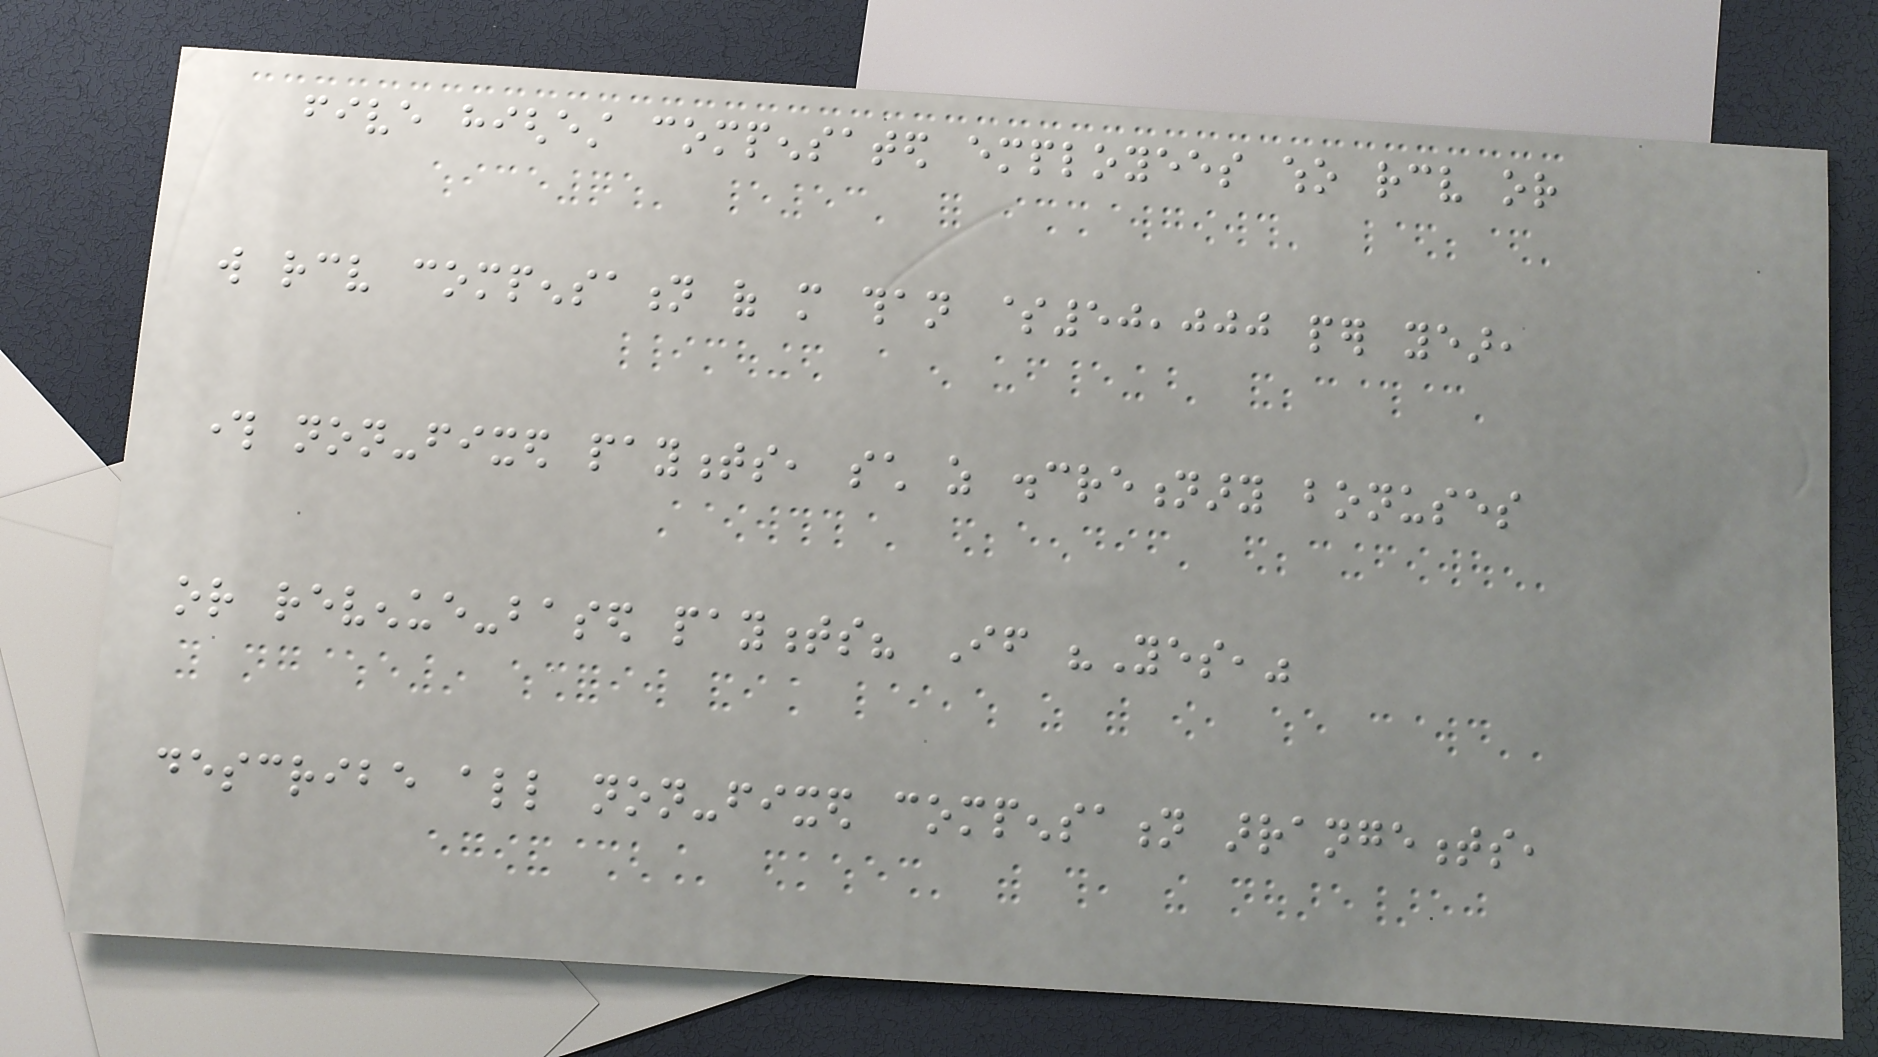five highest compensated employees who receive or
will receive compensation of more than $50,000 per year,
through non-fixed payments, such as discretionary bonuses
or revenue-based payments? If "Yes,"
describe all non-fixed compensation arrangements,
